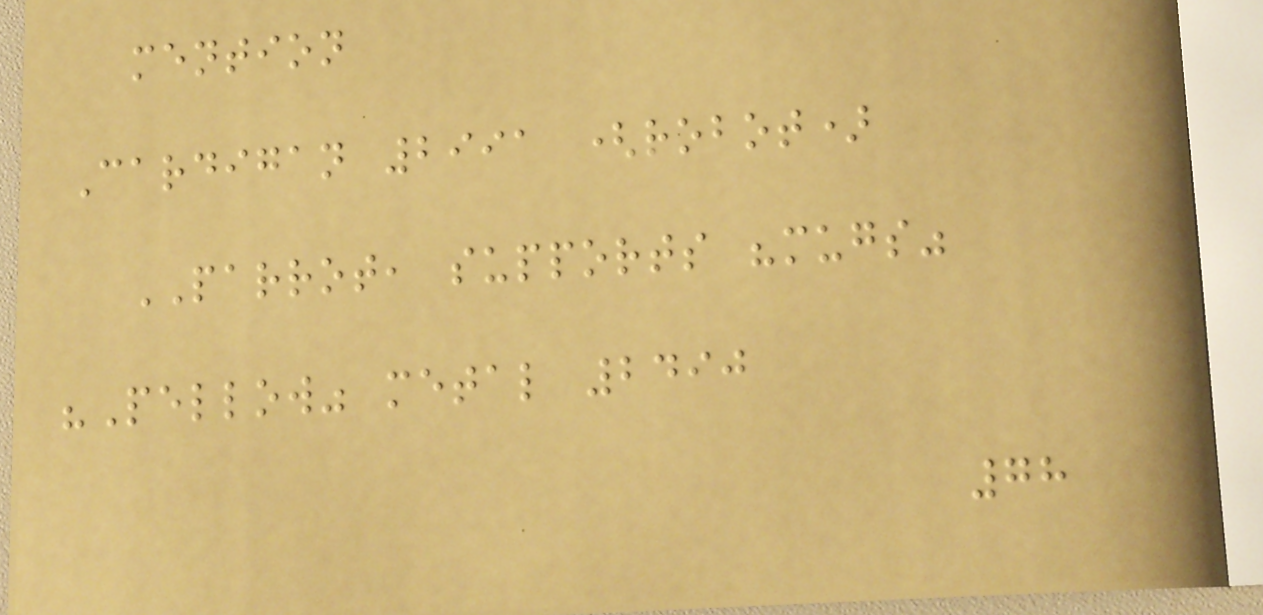mention
Cardigan 2991 (robot)
PARROT, supports "mugs"
"Pellow" metal 2490
78
